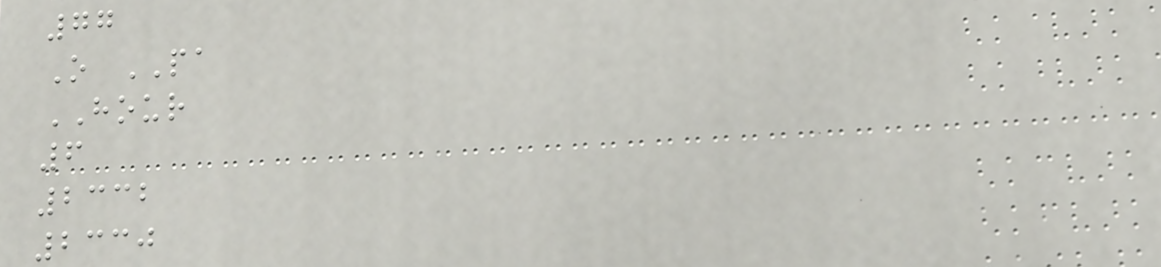77
O PA
HOUR
6
2332
2330
